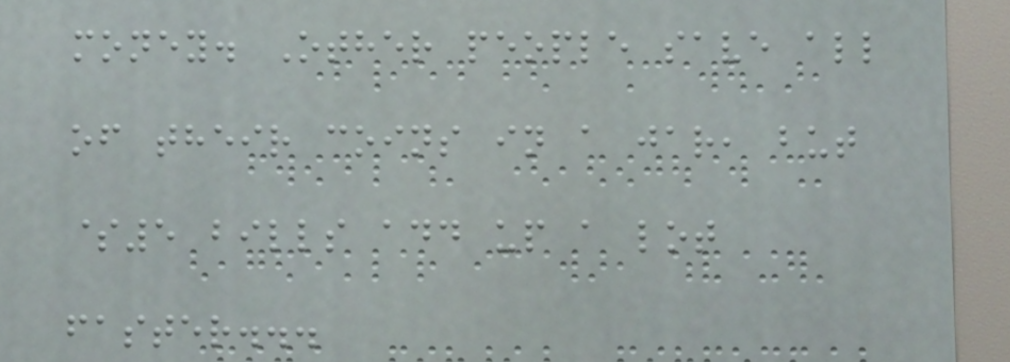money. Other people save all
of their coins in a jar, but
$5 bills add up a lot
faster...
